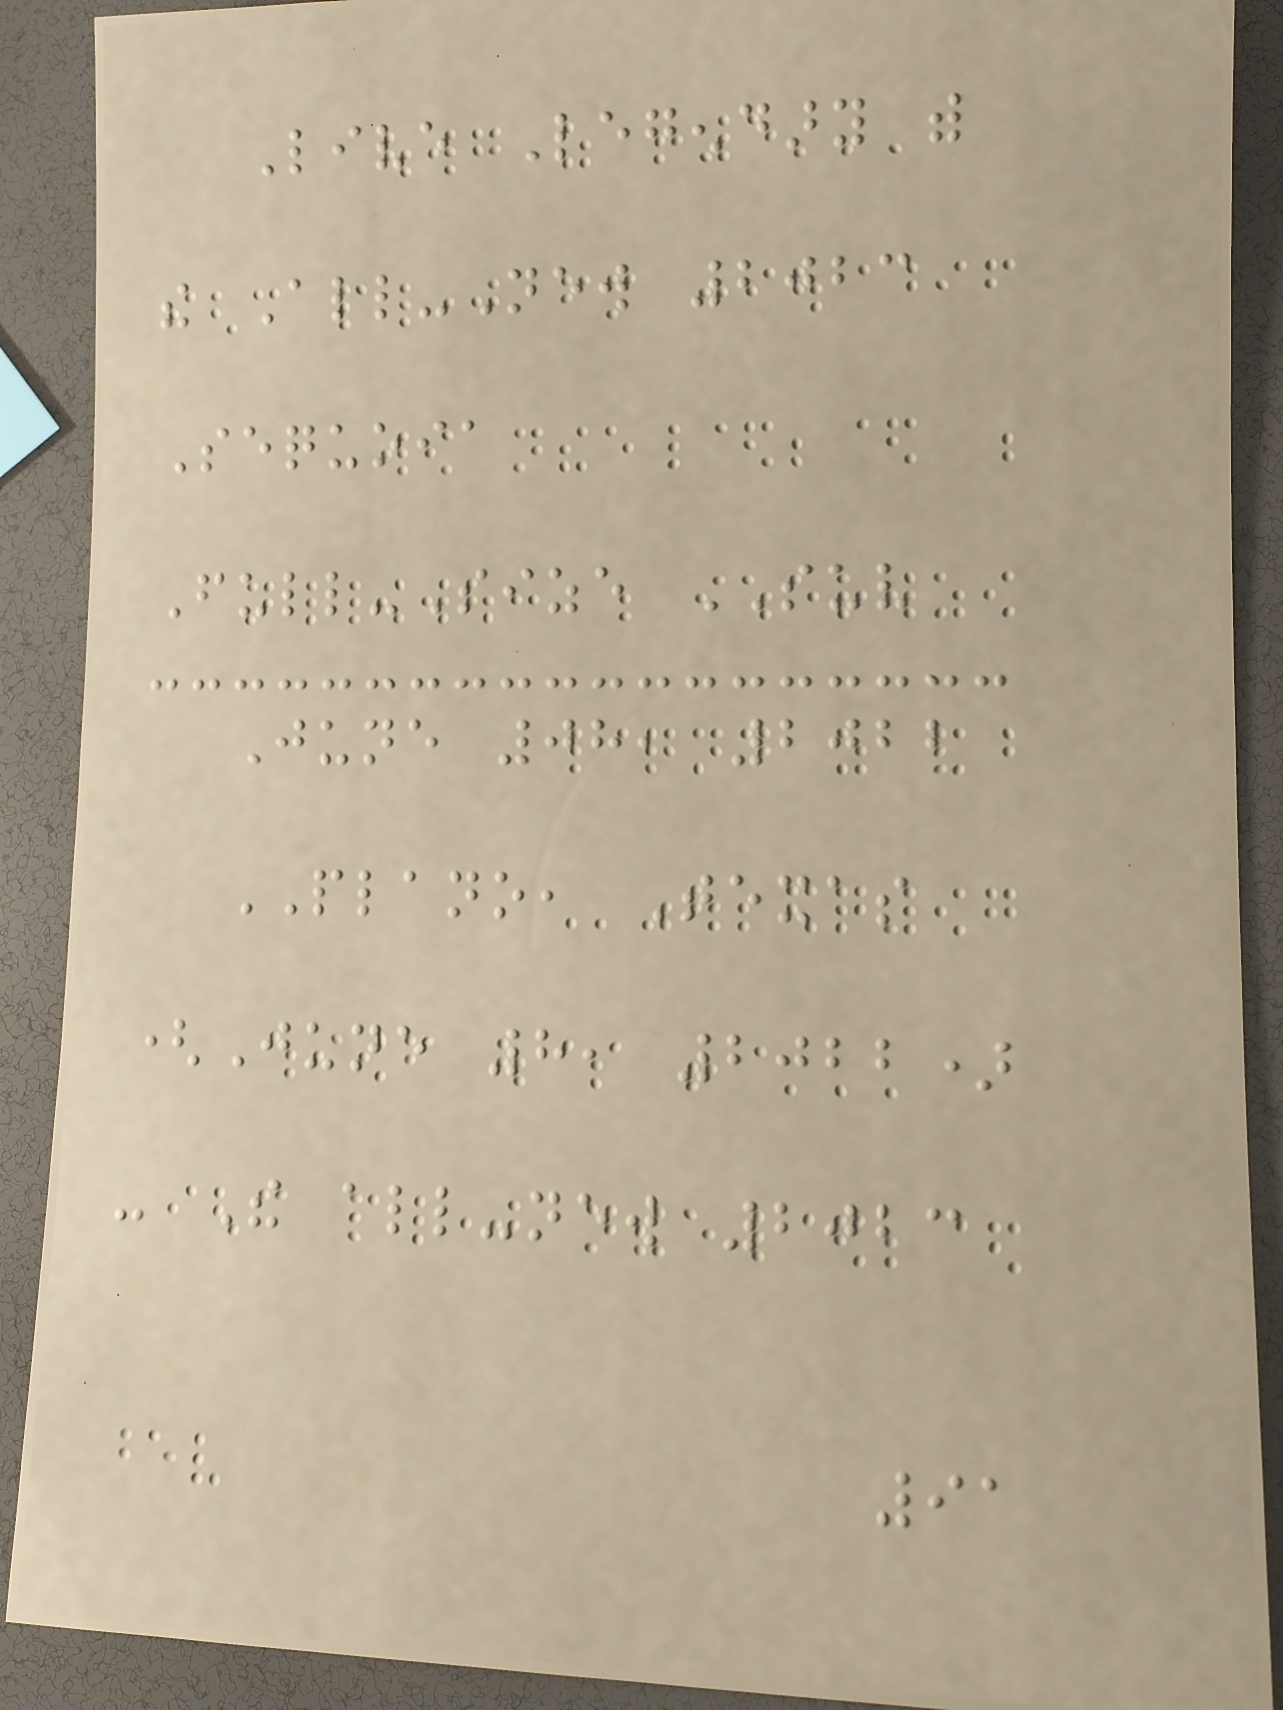Live Legendary with
the All-New 2023
Sequoia
Full-Size SUV
June 08, 2022
PLANO, Texas
(June 8, 2022)
- The all-new 2023
91
